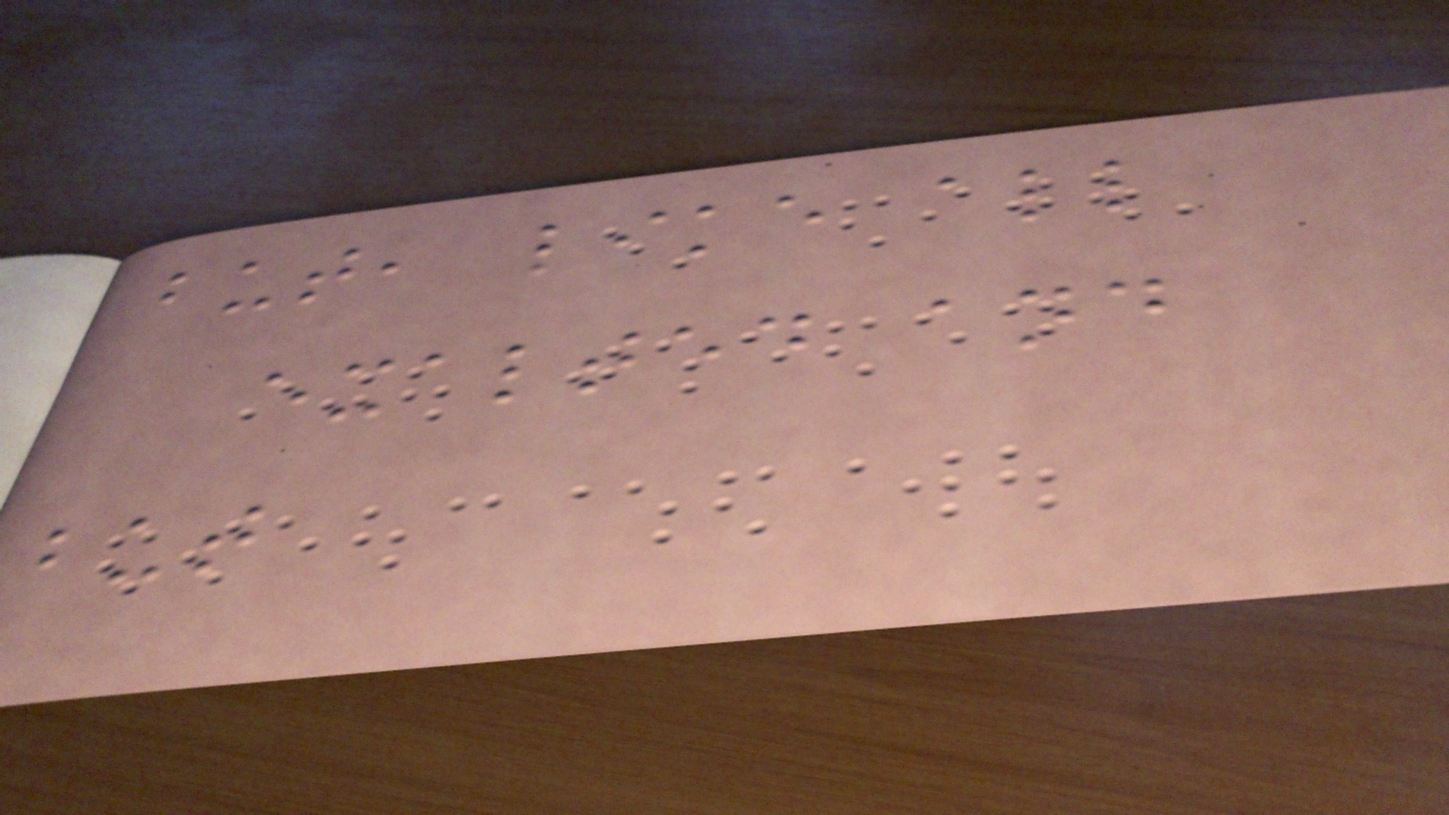but, like all
exalted and
but
